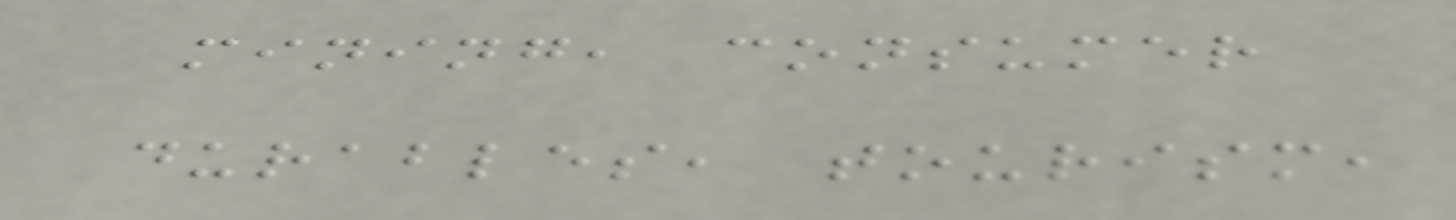mining, consumer
durables, tourism,
